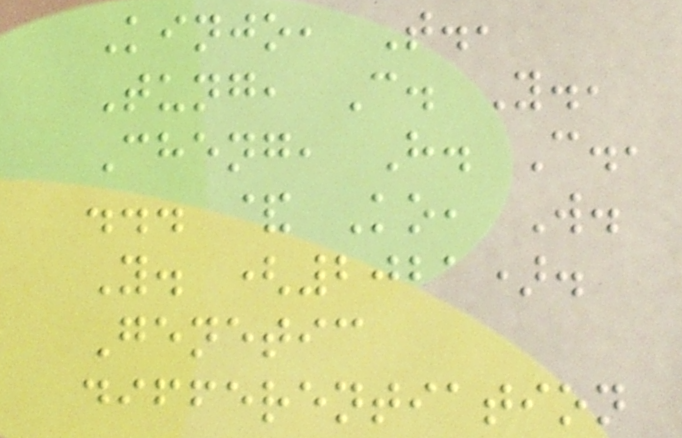Kinjo, T.,
Tung, C. Y.,
Cheng, H. C.,
... & Ko, W.
Y. (2021).
Genetic
differentiation
